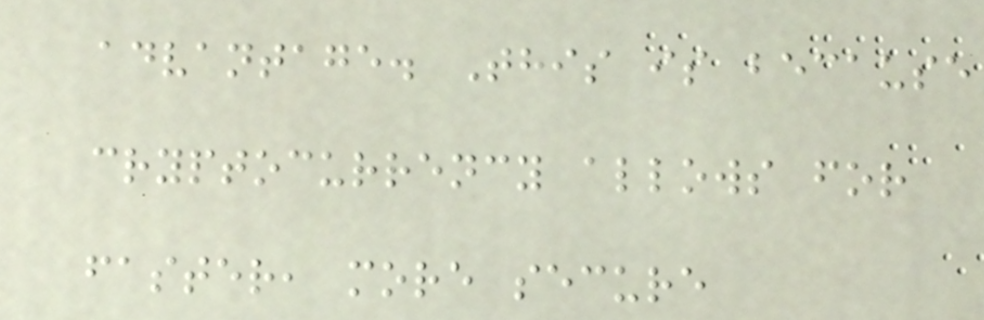advantage. This is because
cryptocurrency allows for
faster, more secure
